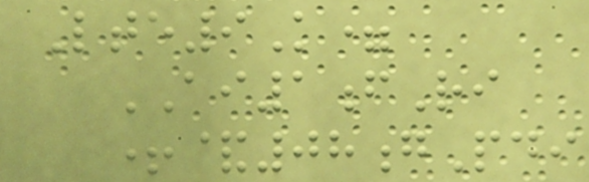Lte9K=
AI1fRi
+&08gPdi
